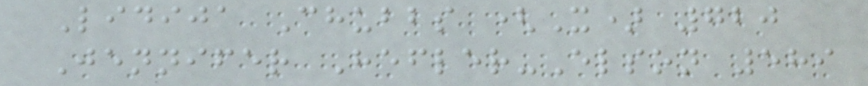Lidija Chubbs (X) 720
Jennifer Hefler-Elson 589
